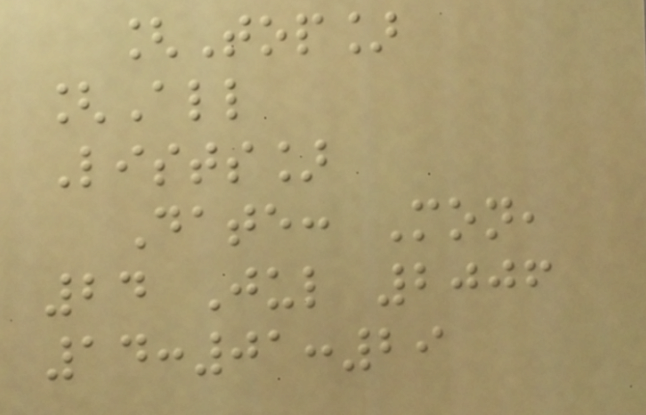[Top]
[All
Lists]
Date: Mon,
24 Jul 2006
14:01:29
